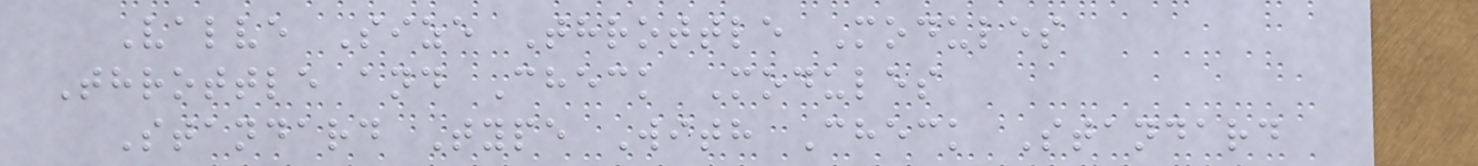Valve Size Throttle Modules
Throttle and Check Modules
Standard Type With Check Standard
